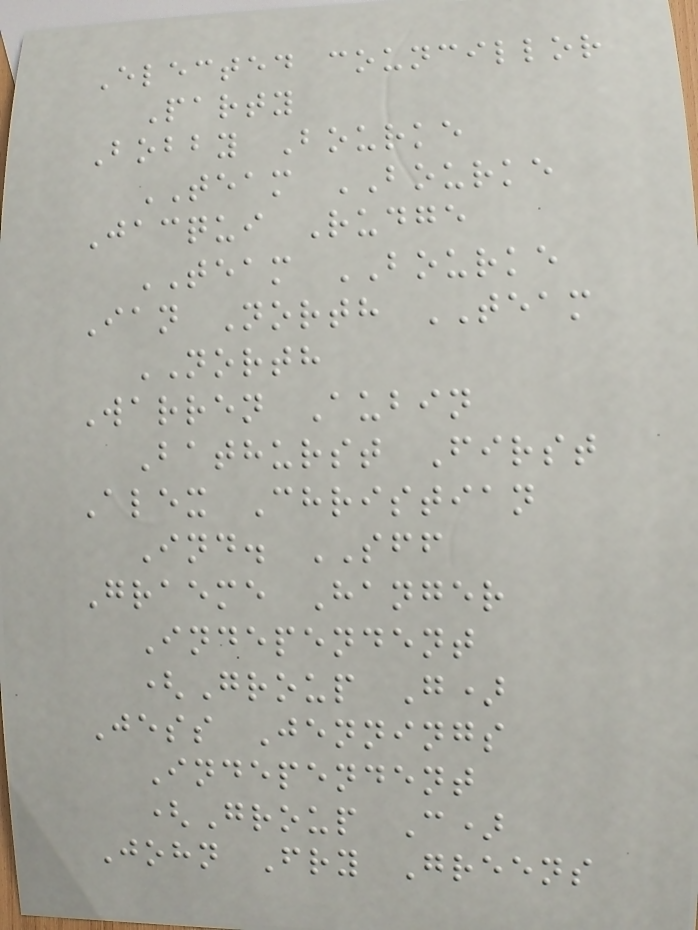Elected councillor
Party
Bobby Bourke
TEAM BOURKE
Jacqui Rudge
TEAM BOURKE
Ian North TEAM
NORTH
Warren Aubin
Bathurst First
Alex Christian
Ind. SFF
Graeme Hanger
Independent
(Group G)
Jess Jennings
Independent
(Group C)
John Fry Greens
